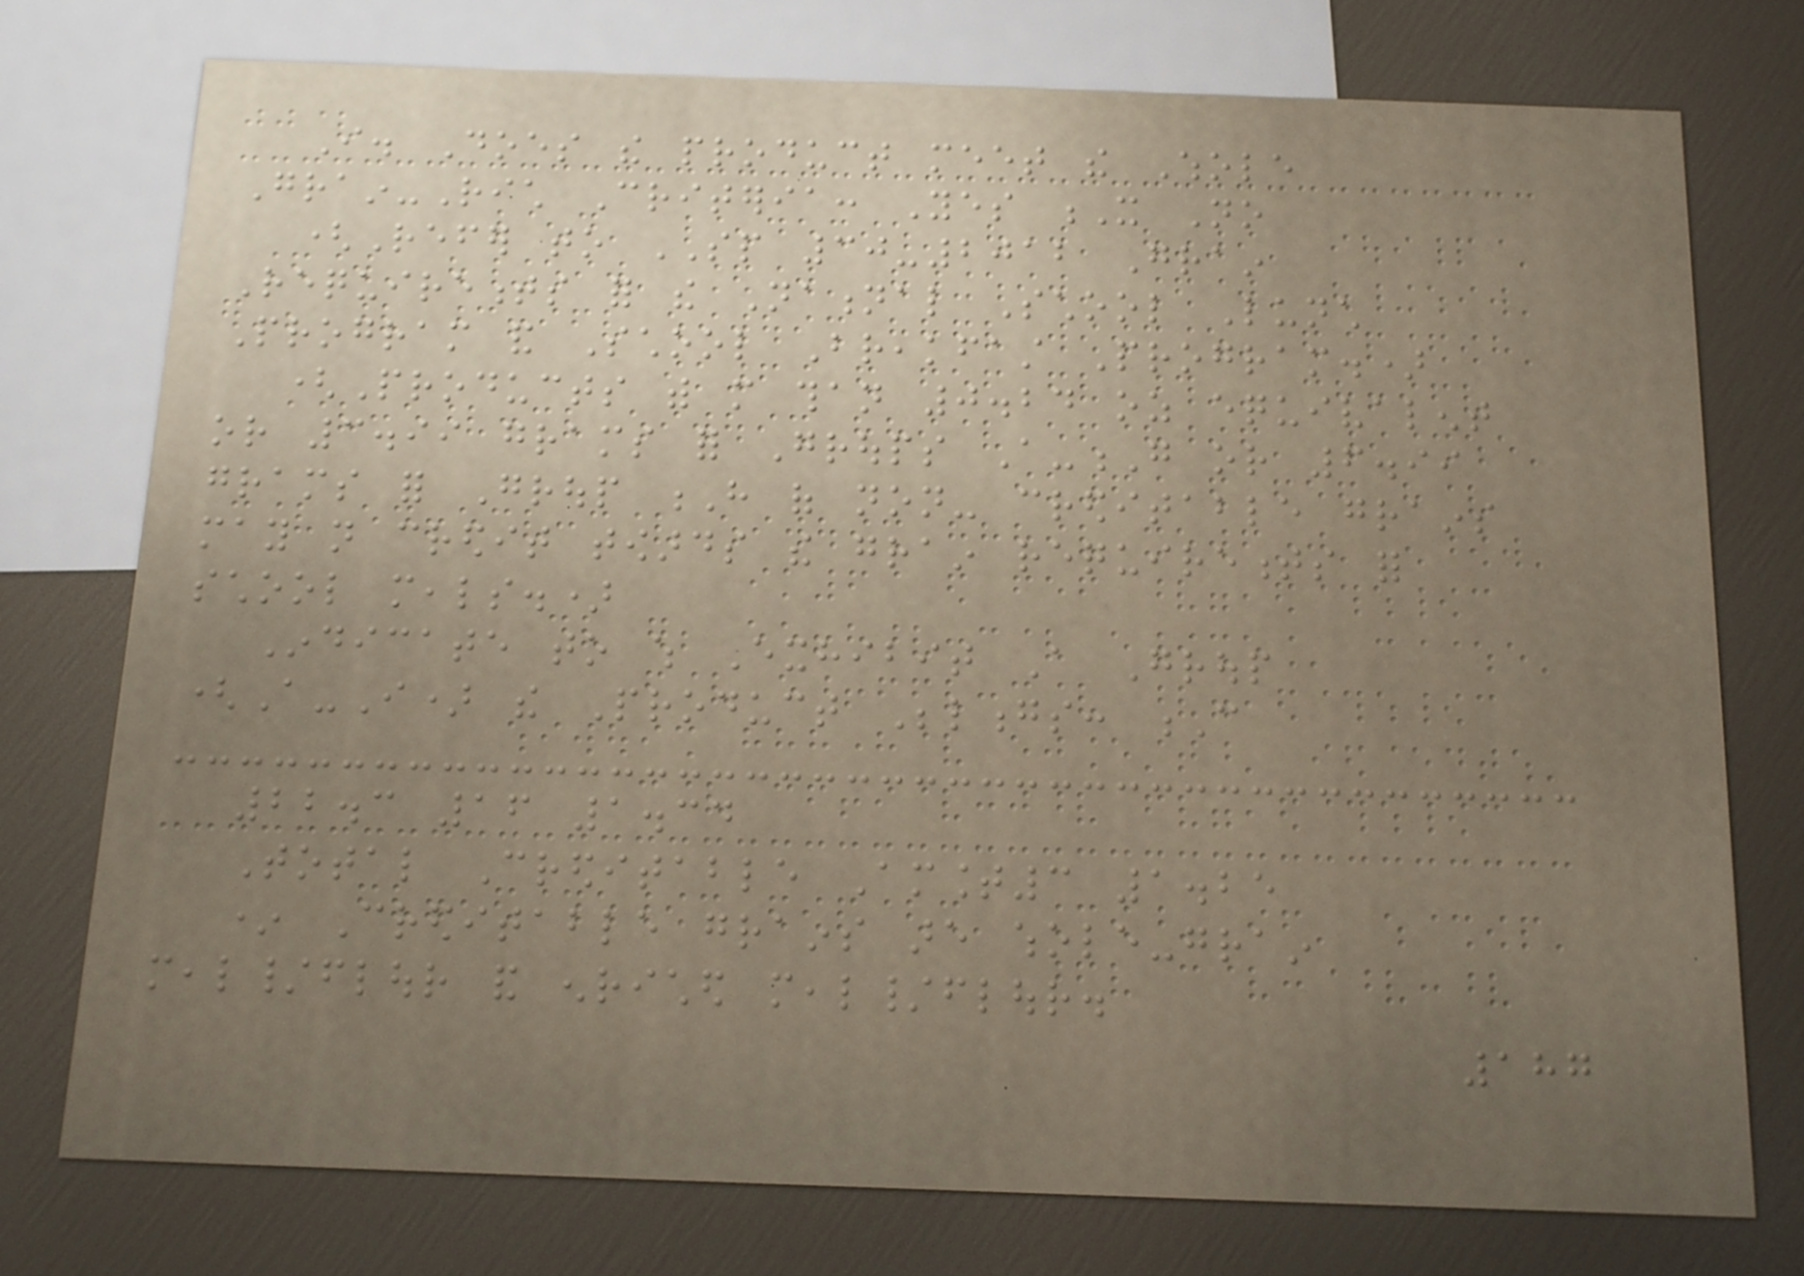I. Does the product meet the Whole
Grain-Rich Criteria: Yes X No
(Refer to SP 30-2012 Grain
Requirements for the National School Lunch
Program and School Breakfast Program.)
(Products with more than 0.24 oz equivalent
or 3.99 grams for Groups A-G or 6.99
grams for Group H of non- creditable grains
may not credit towards the grain requirements for
school meals.)
Indicate to which Exhibit A Group
(A-I) the Product Belongs: C
22.3 16 1.34
Total Creditable Amount3 1.25
* Creditable grains are whole-grain
meal/flour and enriched meal/flour.
187
